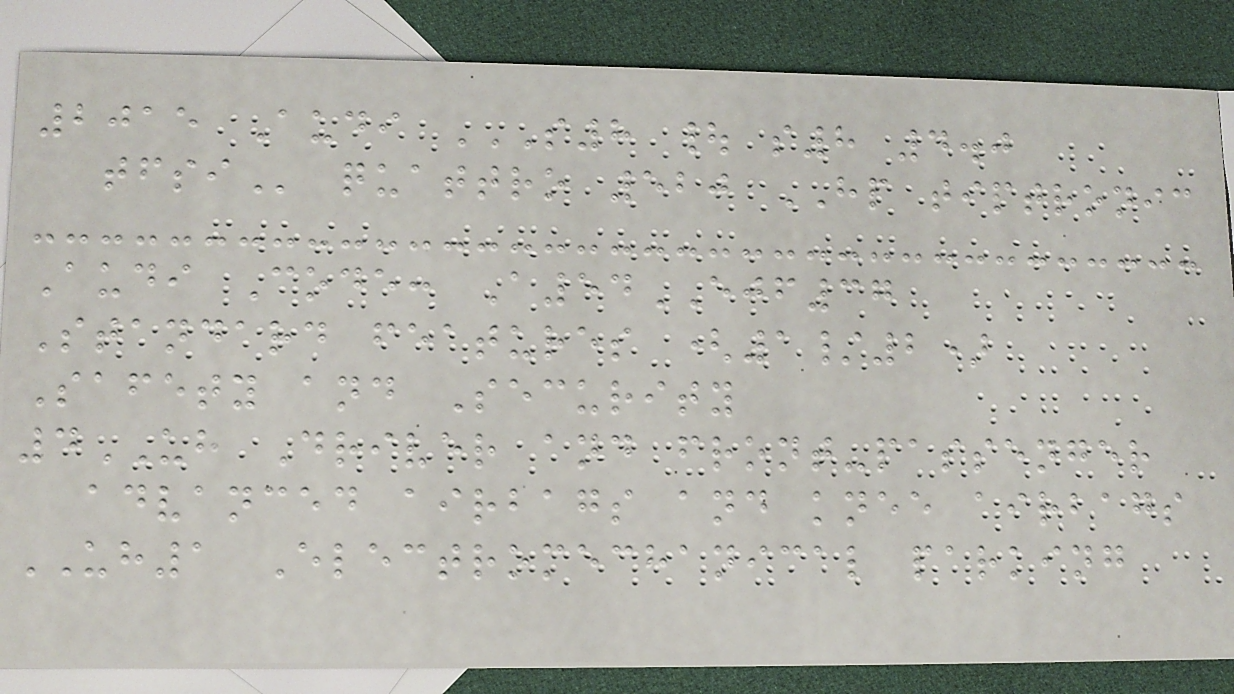2015 Audi S8 | S8 4.0
TFSI quattro 520 HP tiptronic
Audi Code: A54EJF37
Standard features (1/2)
Safety and Security
4UH Driver and front-passenger
advanced airbags and knee airbags
UH1 Electromechanical parking
